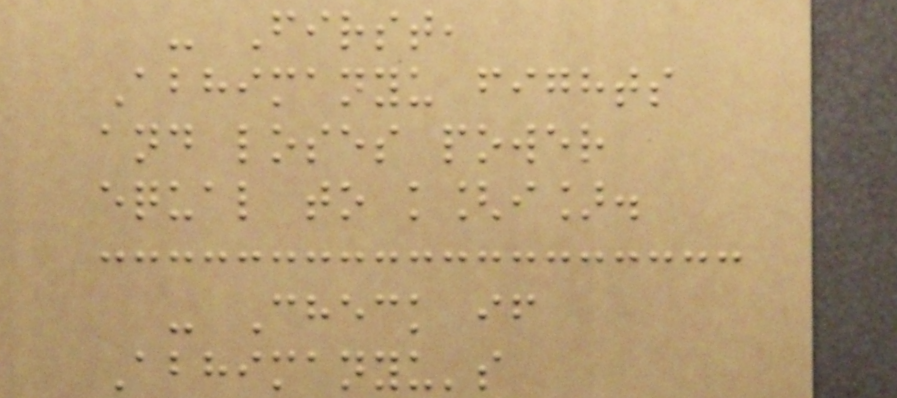- First,
Abhimanyu fights
and loses power
equal to k[i].
- Check if
Abhimanyu's
